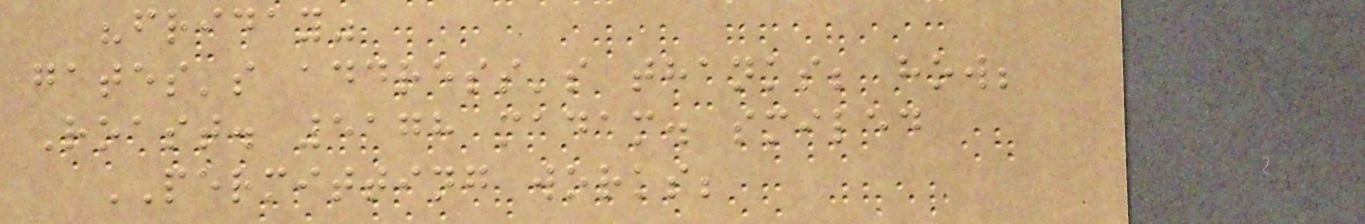"friday"
gates's address's thanks; how;
Roast. 5178 madam. smiled
PERMITTING works;
